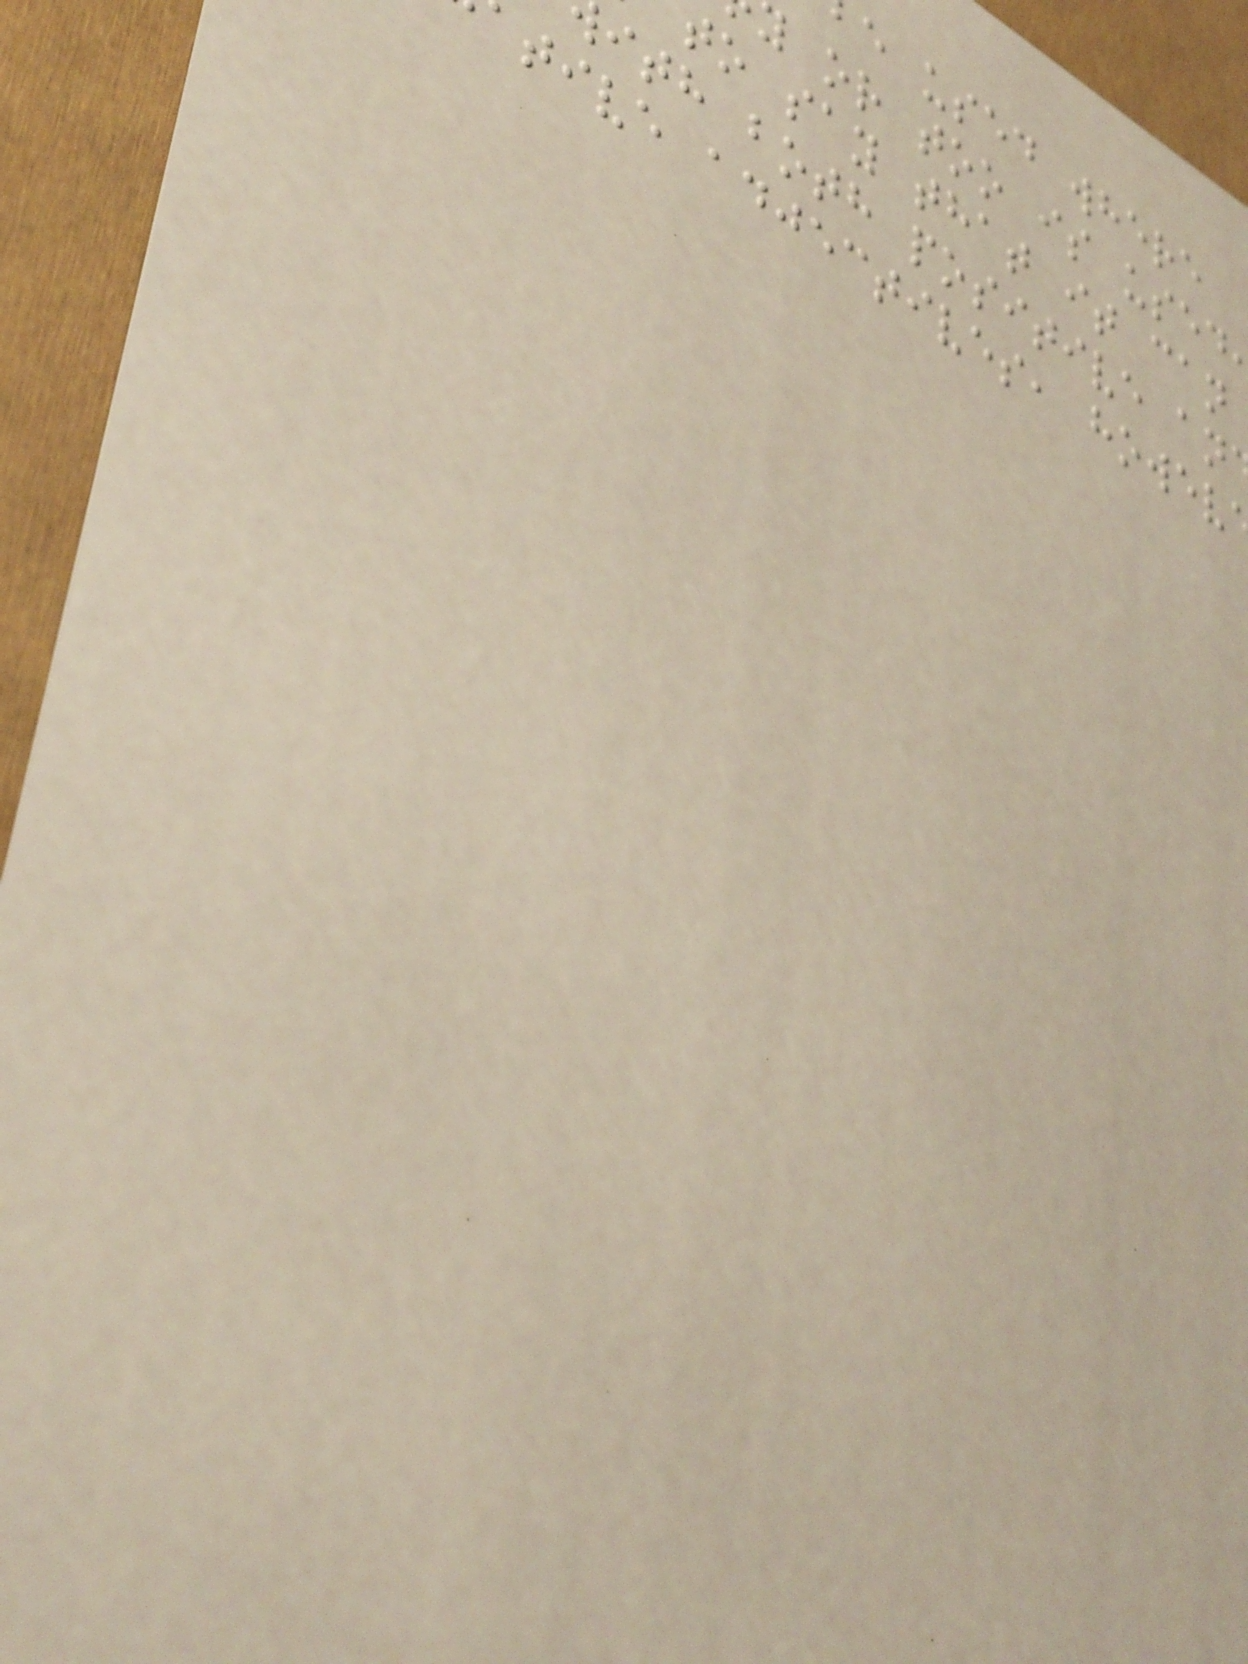e used where
or too is used
to say that it can
ith both positive an
tive adjectives, howev
